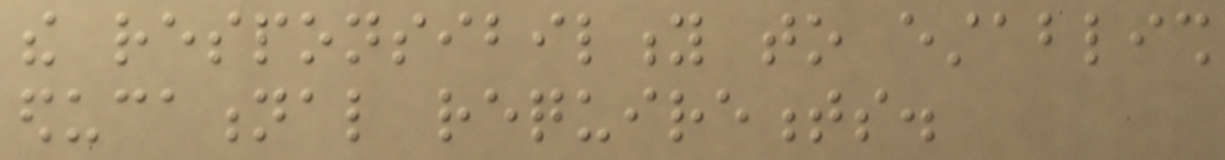the responsibility to establish
educational requirements.
